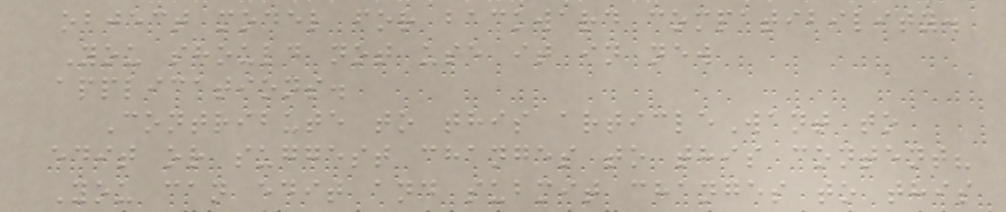object model for backward compatibility.
You should not use it in new
applications.
Contribute to this articleWant to
edit or suggest changes to this content?
You can edit and submit changes to this
